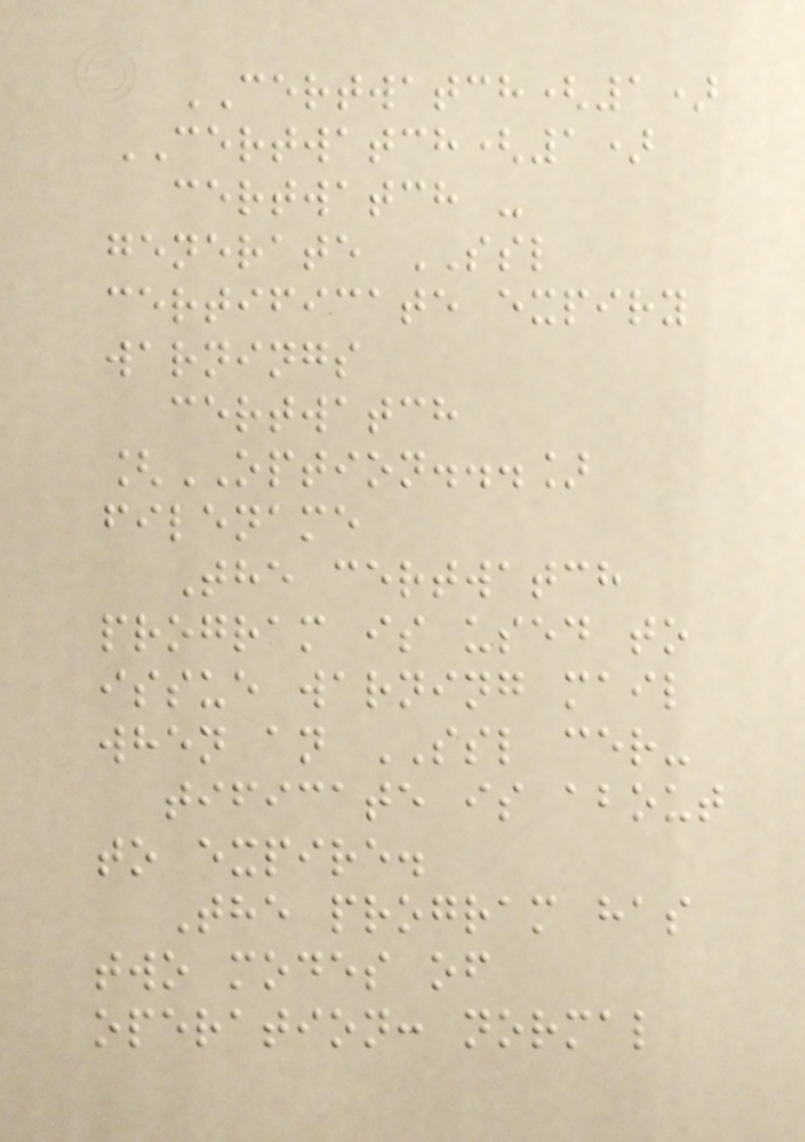CERTWATCH(1)
CERTWATCH(1)
certwatch -
generate SSL
certificate expiry
warnings
certwatch
[OPTION...]
filename
The certwatch
program is used to
issue warning mail
when an SSL cer-
tificate is about
to expire.
The program has
two modes of
operation: normal
